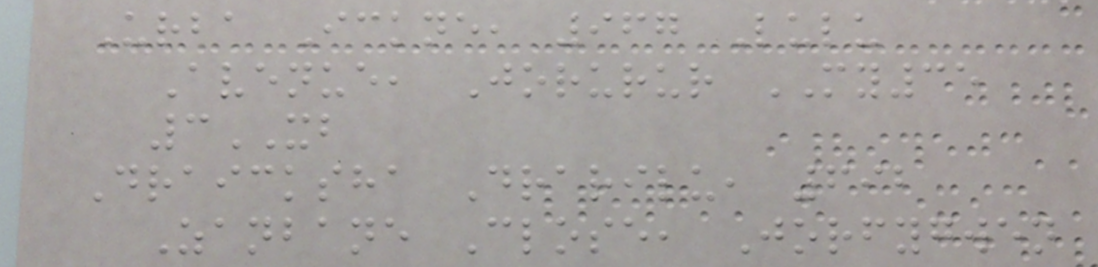Urba Ickne, 967 Lulu
Avenue, Jorurur MY35
3XB
Draicksha Drarilu, 692
Zanbane Close, Jorfygwen
